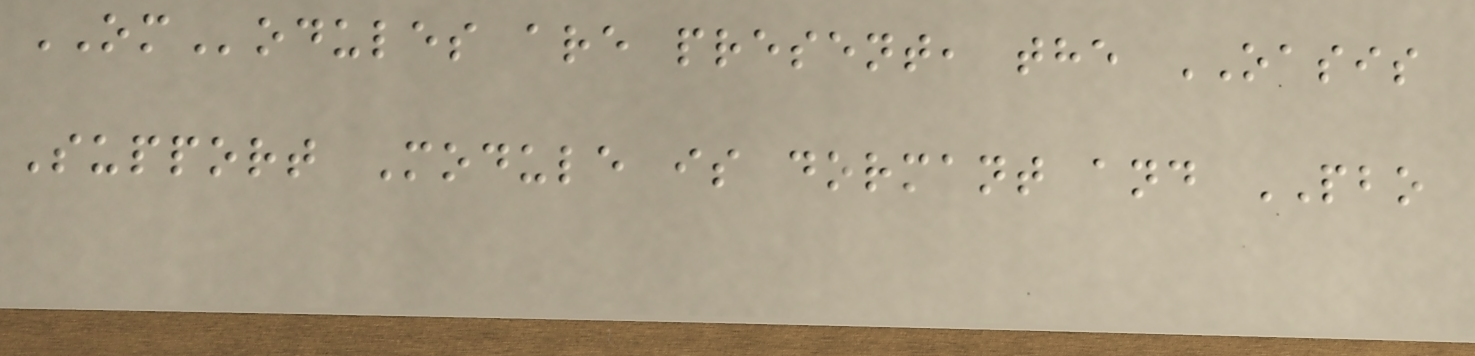OModules are present, the OASIS
Support Module is dormant and PBO
